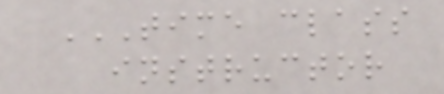TIME CLASS
INSTRUCTOR
